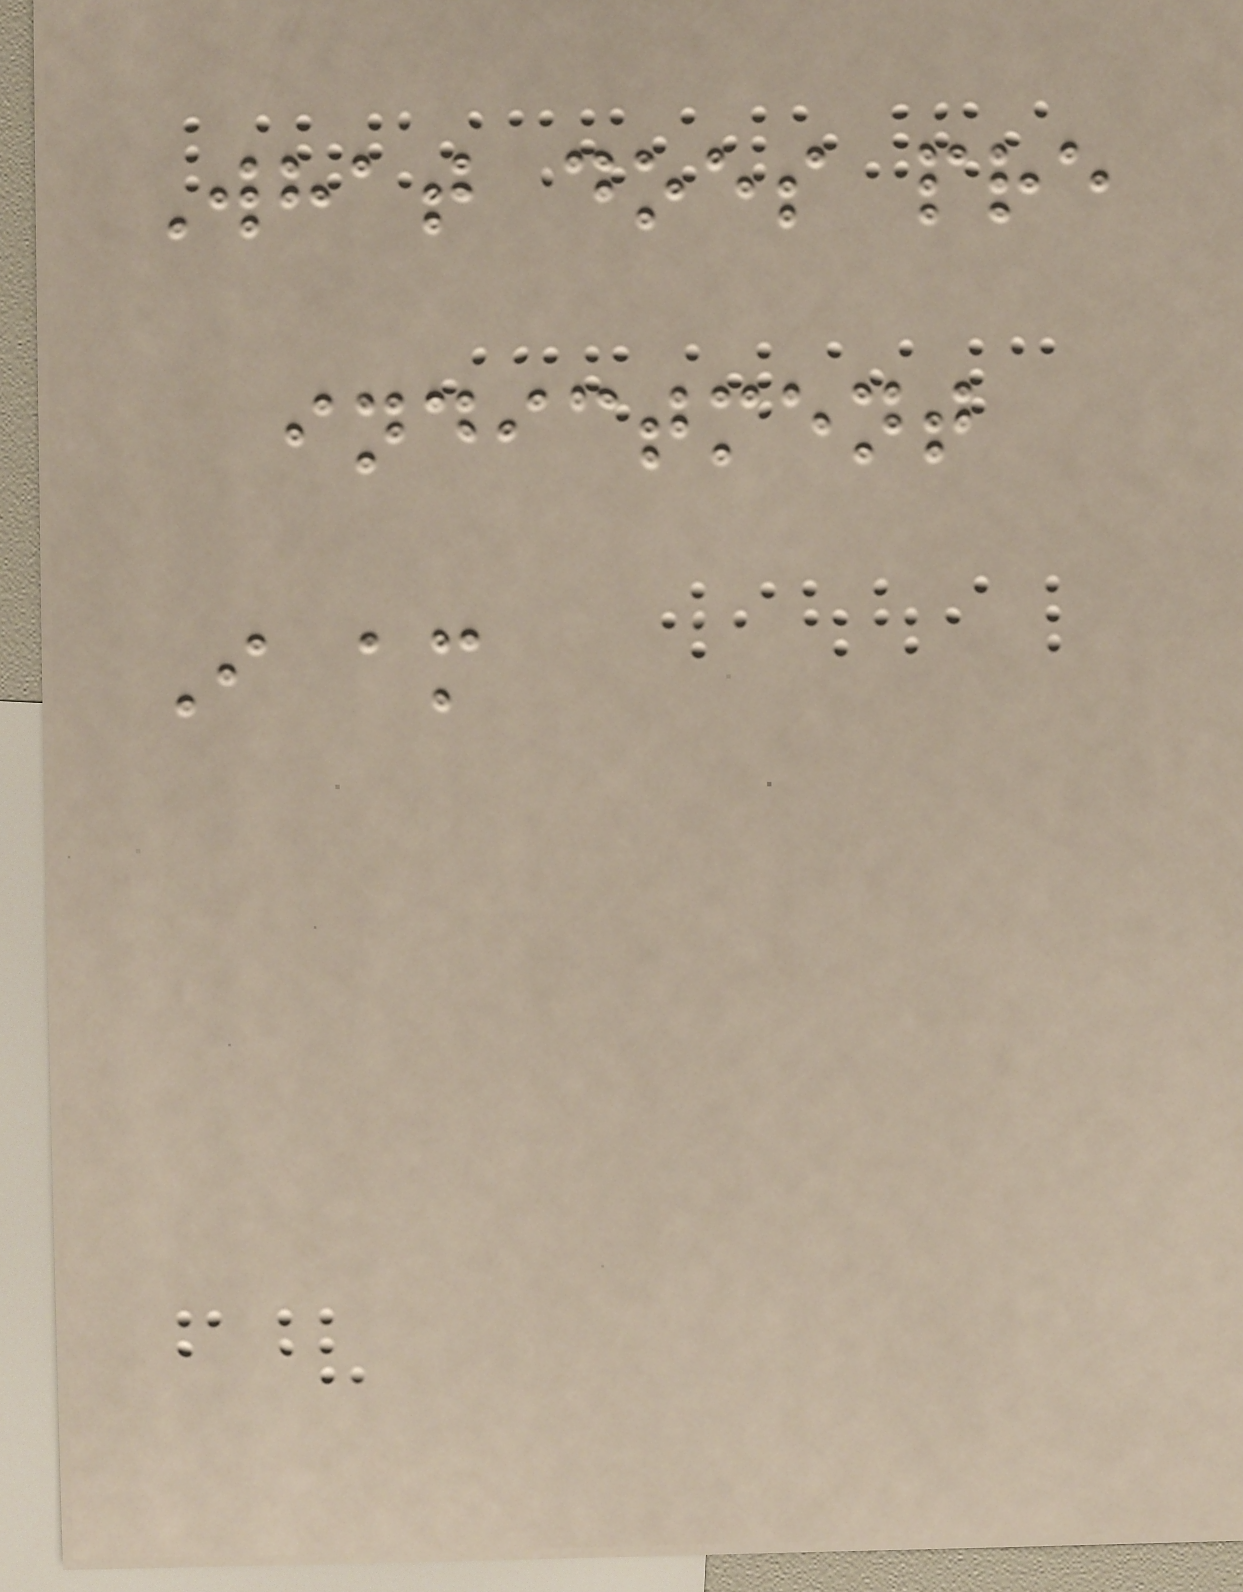What does pre
indictment
I am
